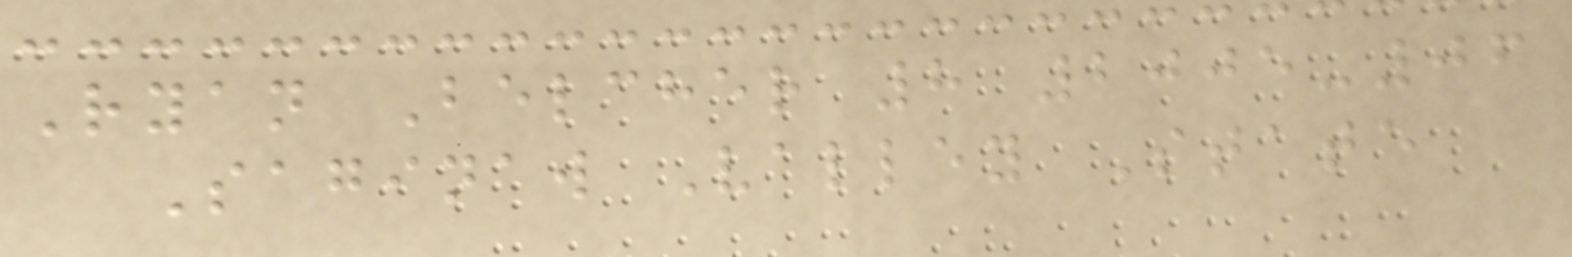Ryan Belcher 8 2005-06
Saginaw Valley State
